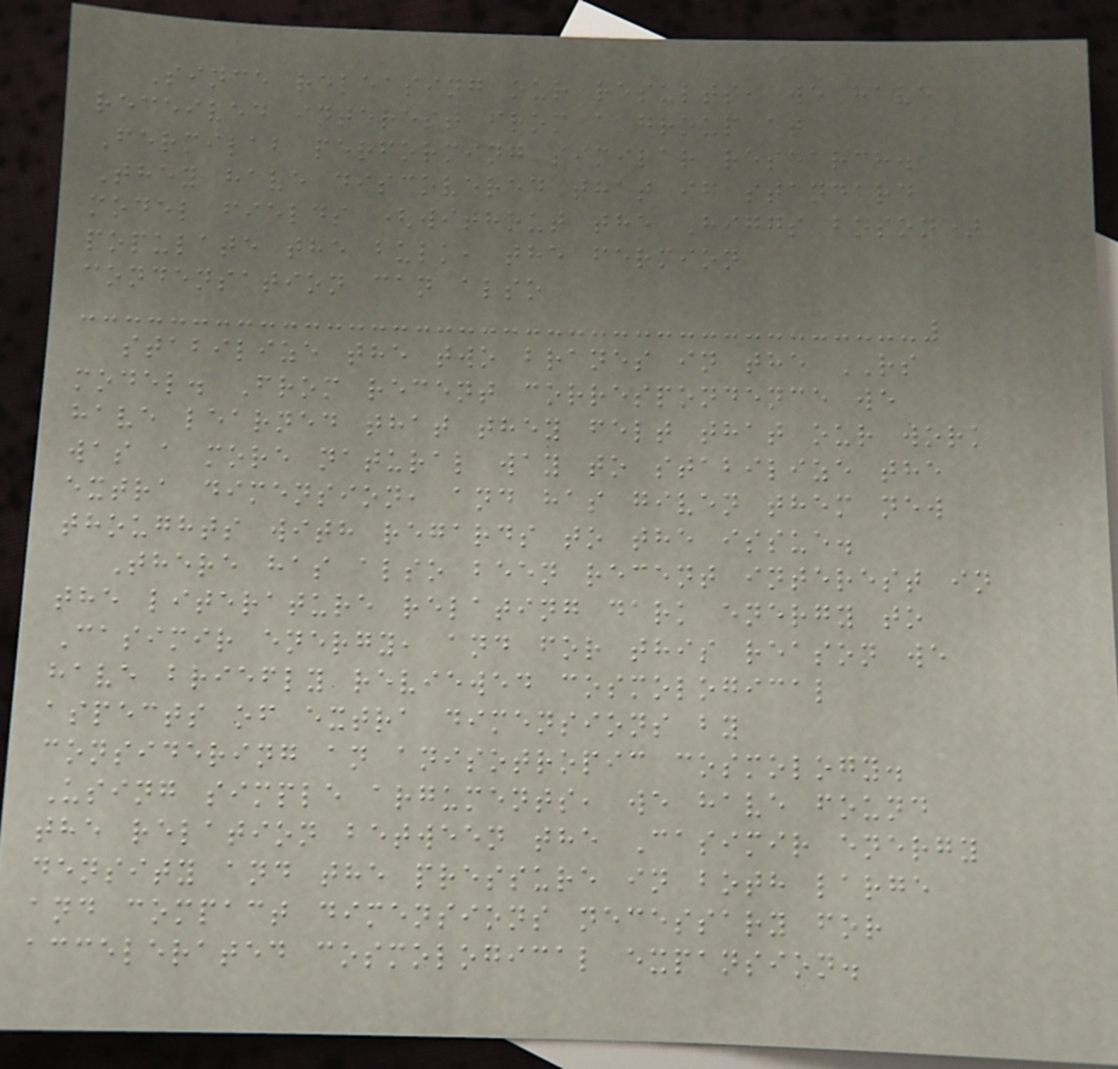Since releasing our results, we have
received interest from a group at
Fermilab performing similar research.
They have discovered that if standard
model fields (without the Higgs boson)
populate the bulk, the fermion
condensation can also
stabilize the two branes in the RS
model. From recent correspondence we
have learned that they felt that our work
was a more natural way to stabilize the
extra dimension, and has given them new
thoughts with regards to the issue.
There has also been recent interest in
the literature relating dark energy to
Casimir energy, and for this reason we
have briefly reviewed cosmological
aspects of extra dimensions by
considering an anisotropic cosmology.
Using simple arguments, we have found
the relation between the Casimir energy
density and the pressure in both large
and compact dimensions necessary for
accelerated cosmological expansion.
